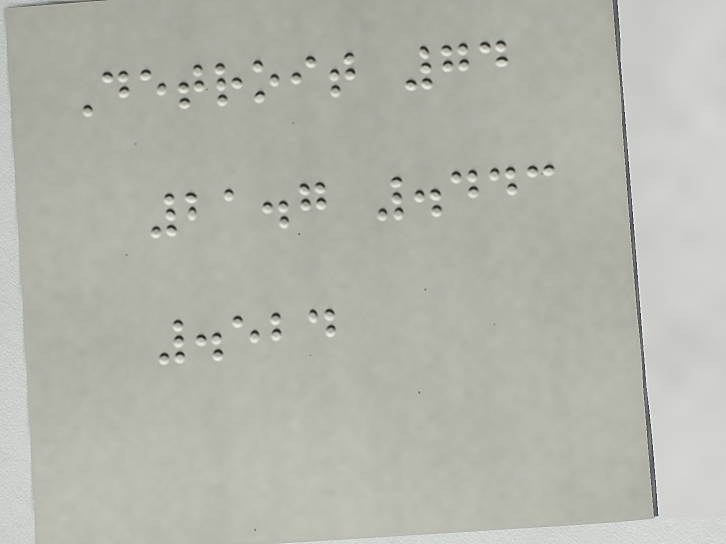Detroit 74
21.7 .443
.524
